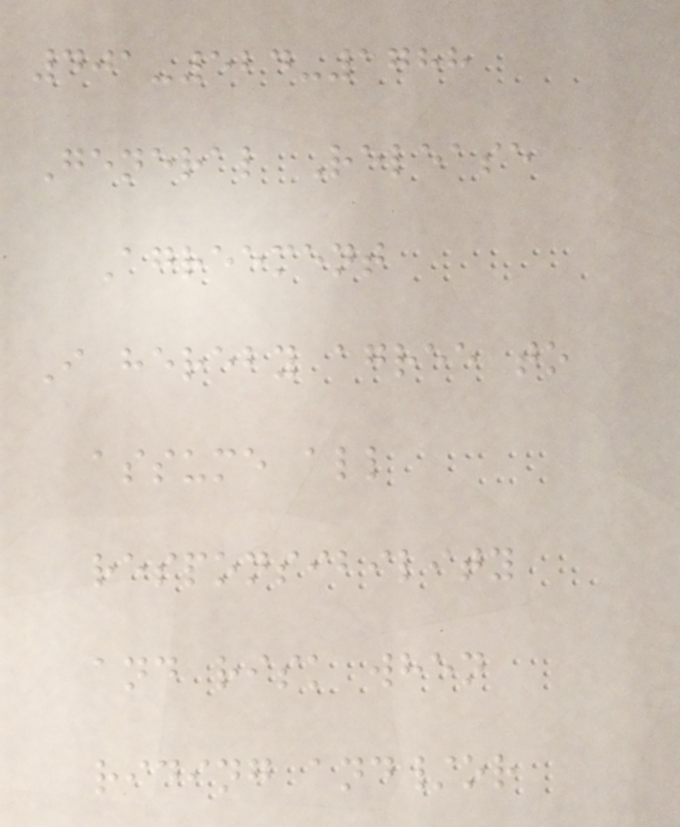401-524-1788
General Release
Agreement
I hereby agree to
assume all
responsibility
and risk when
riding and/or
